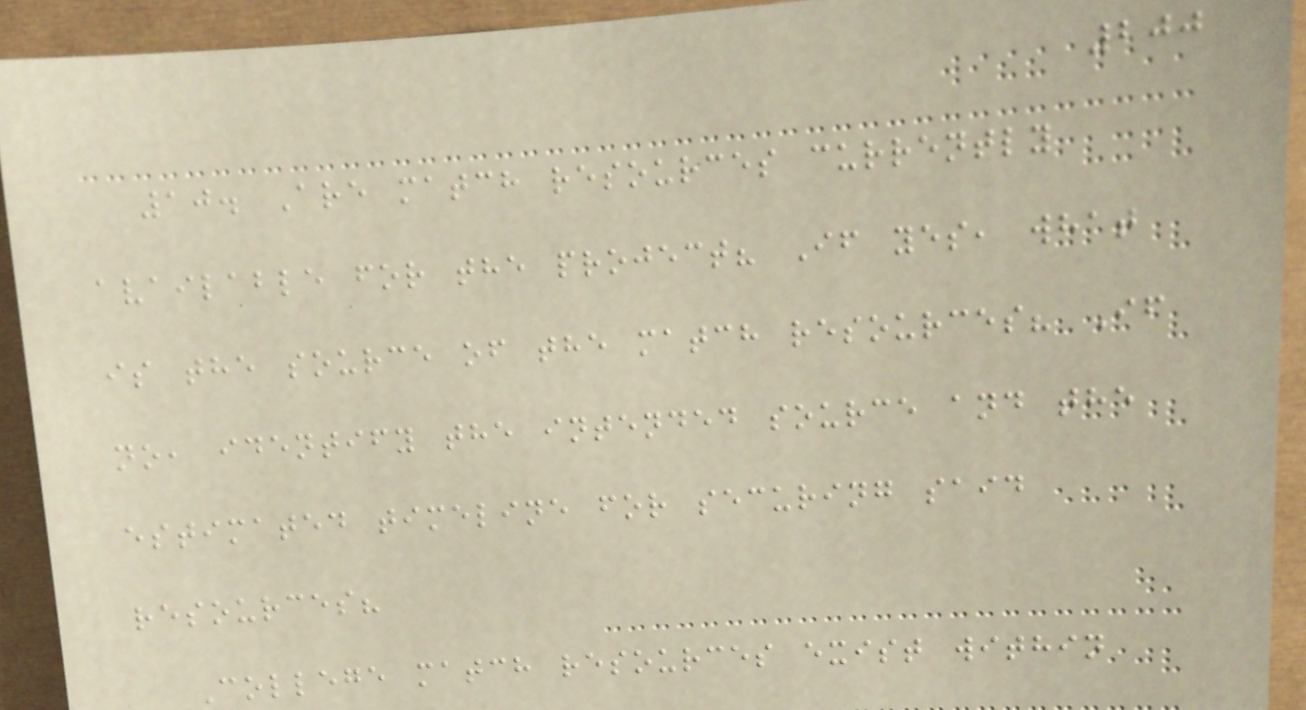200
10. Are match resources currently
available for the project? If yes, what
is the source of the match resources? If
no, identify the intended source and the
estimated timeline for securing said
resources?
College match resources exist within
